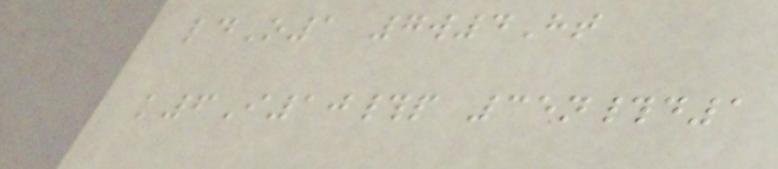ldO1 7w4Ht
k6I10#p 35n#d1
